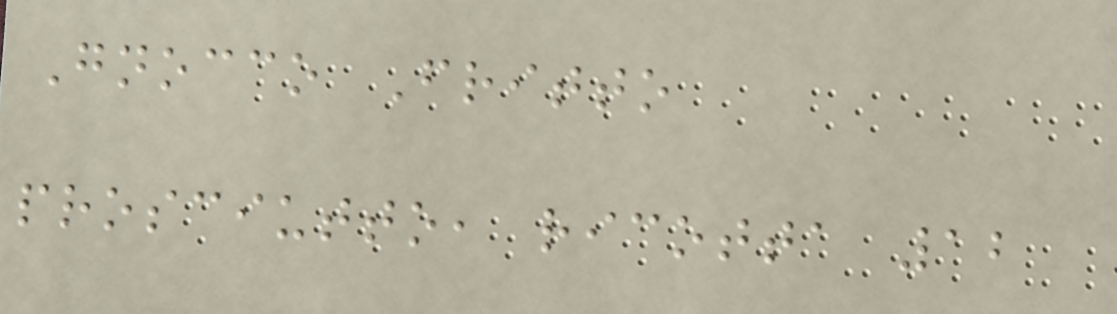Gnocco Fritto
prosciutto, ricotta 12
